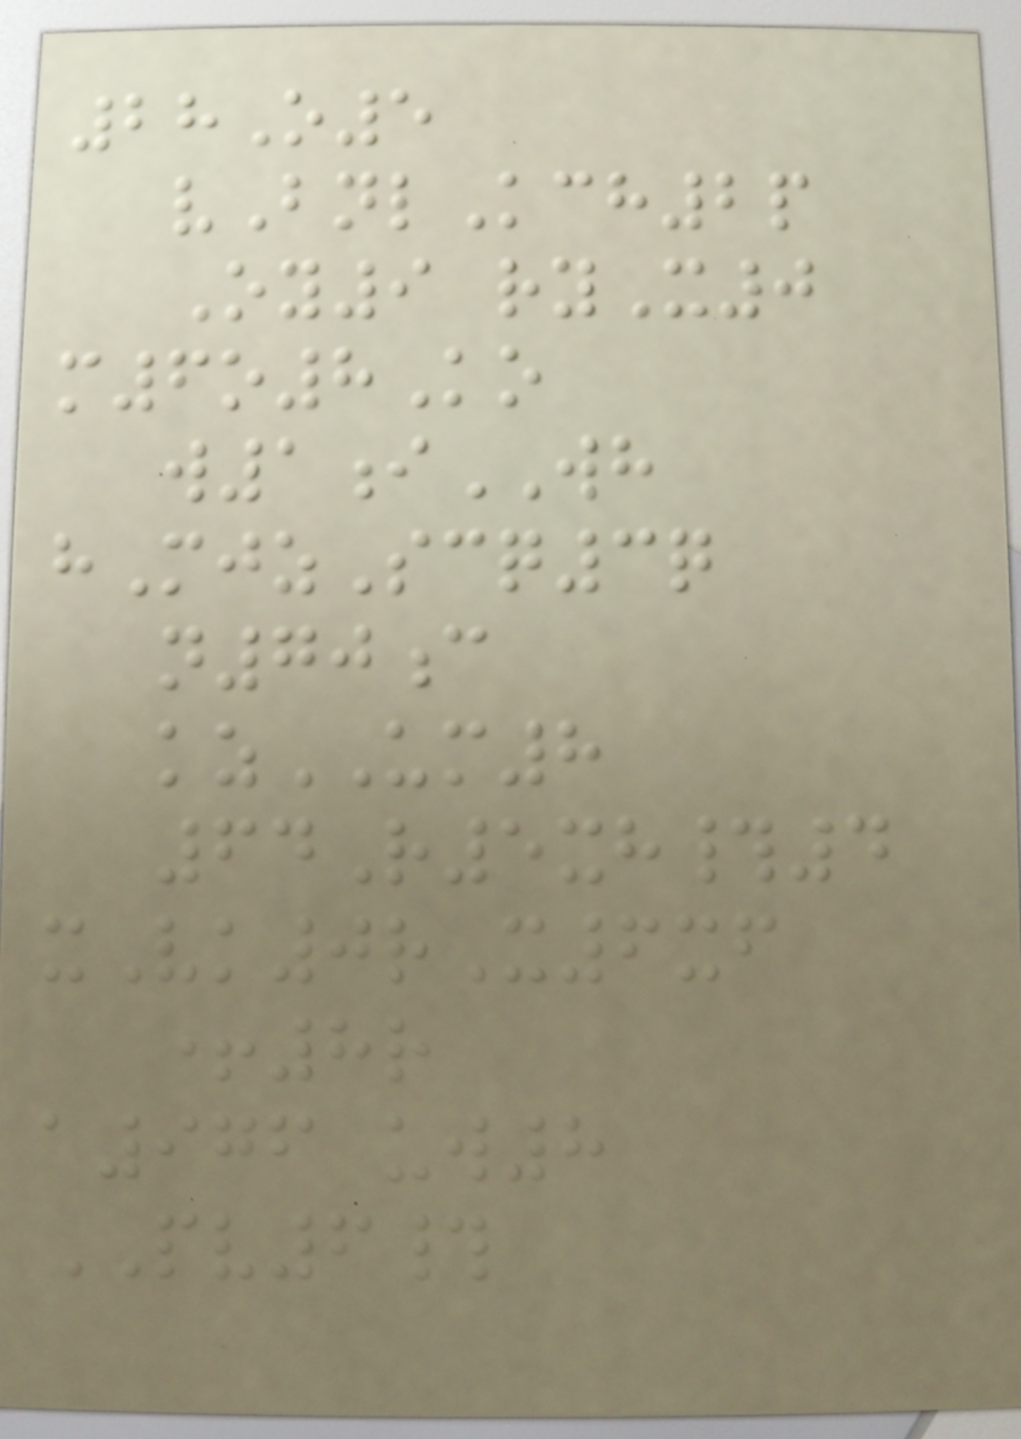28O5
vBnlKch2p
Oy9 ryX0
m6o8Ko
w1iWH
hMjzScq3q
n70c
kzUM8
64R5xh#4
xVk0rX6xf
+8r
a976 uw8
PV6#
